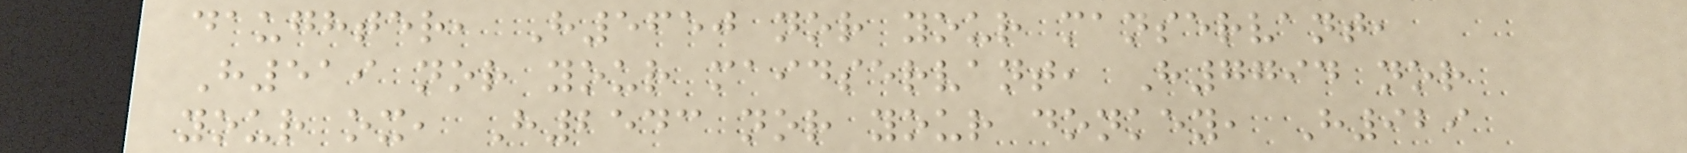daughter, H5650 nor your manservant,
H519 nor your maidservant, H7794 nor
your ox, H2543 nor your donkey, H929
